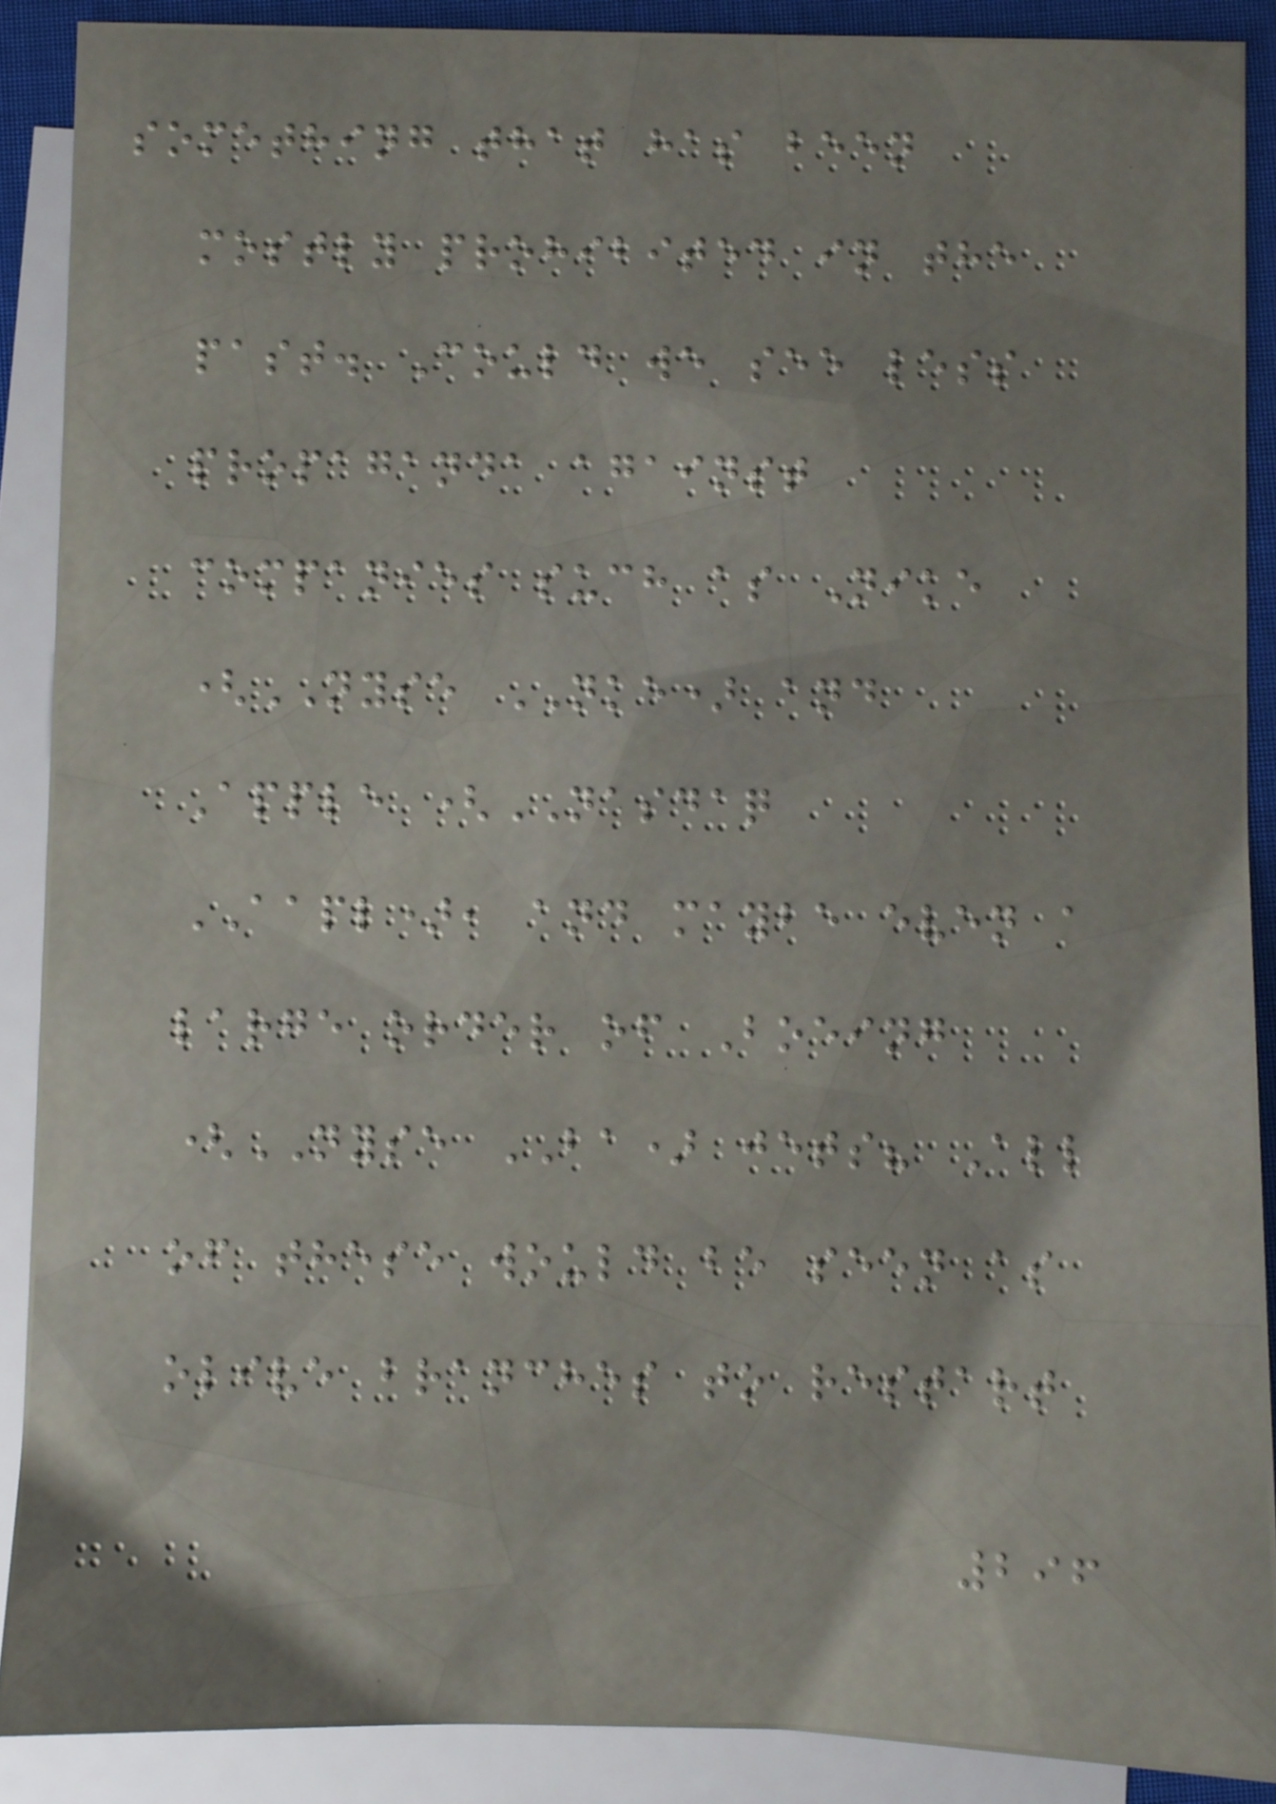something that has been
mostly prohibited in the
past. Could we see less
propaganda against
companies such as Nike
(NYSE NKE) and
Apple (NASDAQ
AAPL), and maybe even a
large order of Boeing
(NYSE BA) jets? All
of these would be seen as
olive branches to restart
296
